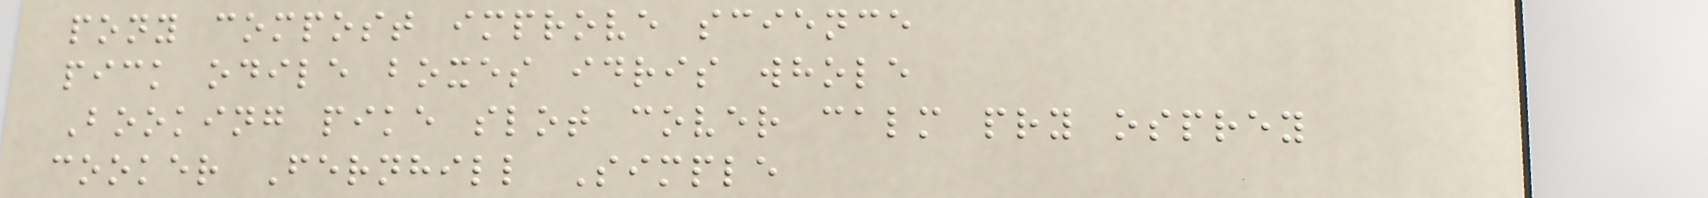pony compost improve science
pick odile boxes idris whole
Booking pike slot cover calm pry osprey
cooker Fernhill Simple
